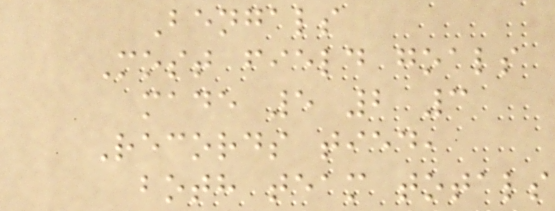Bengals
Most field goals
made 5 2 3
Records tied,
both team totals
